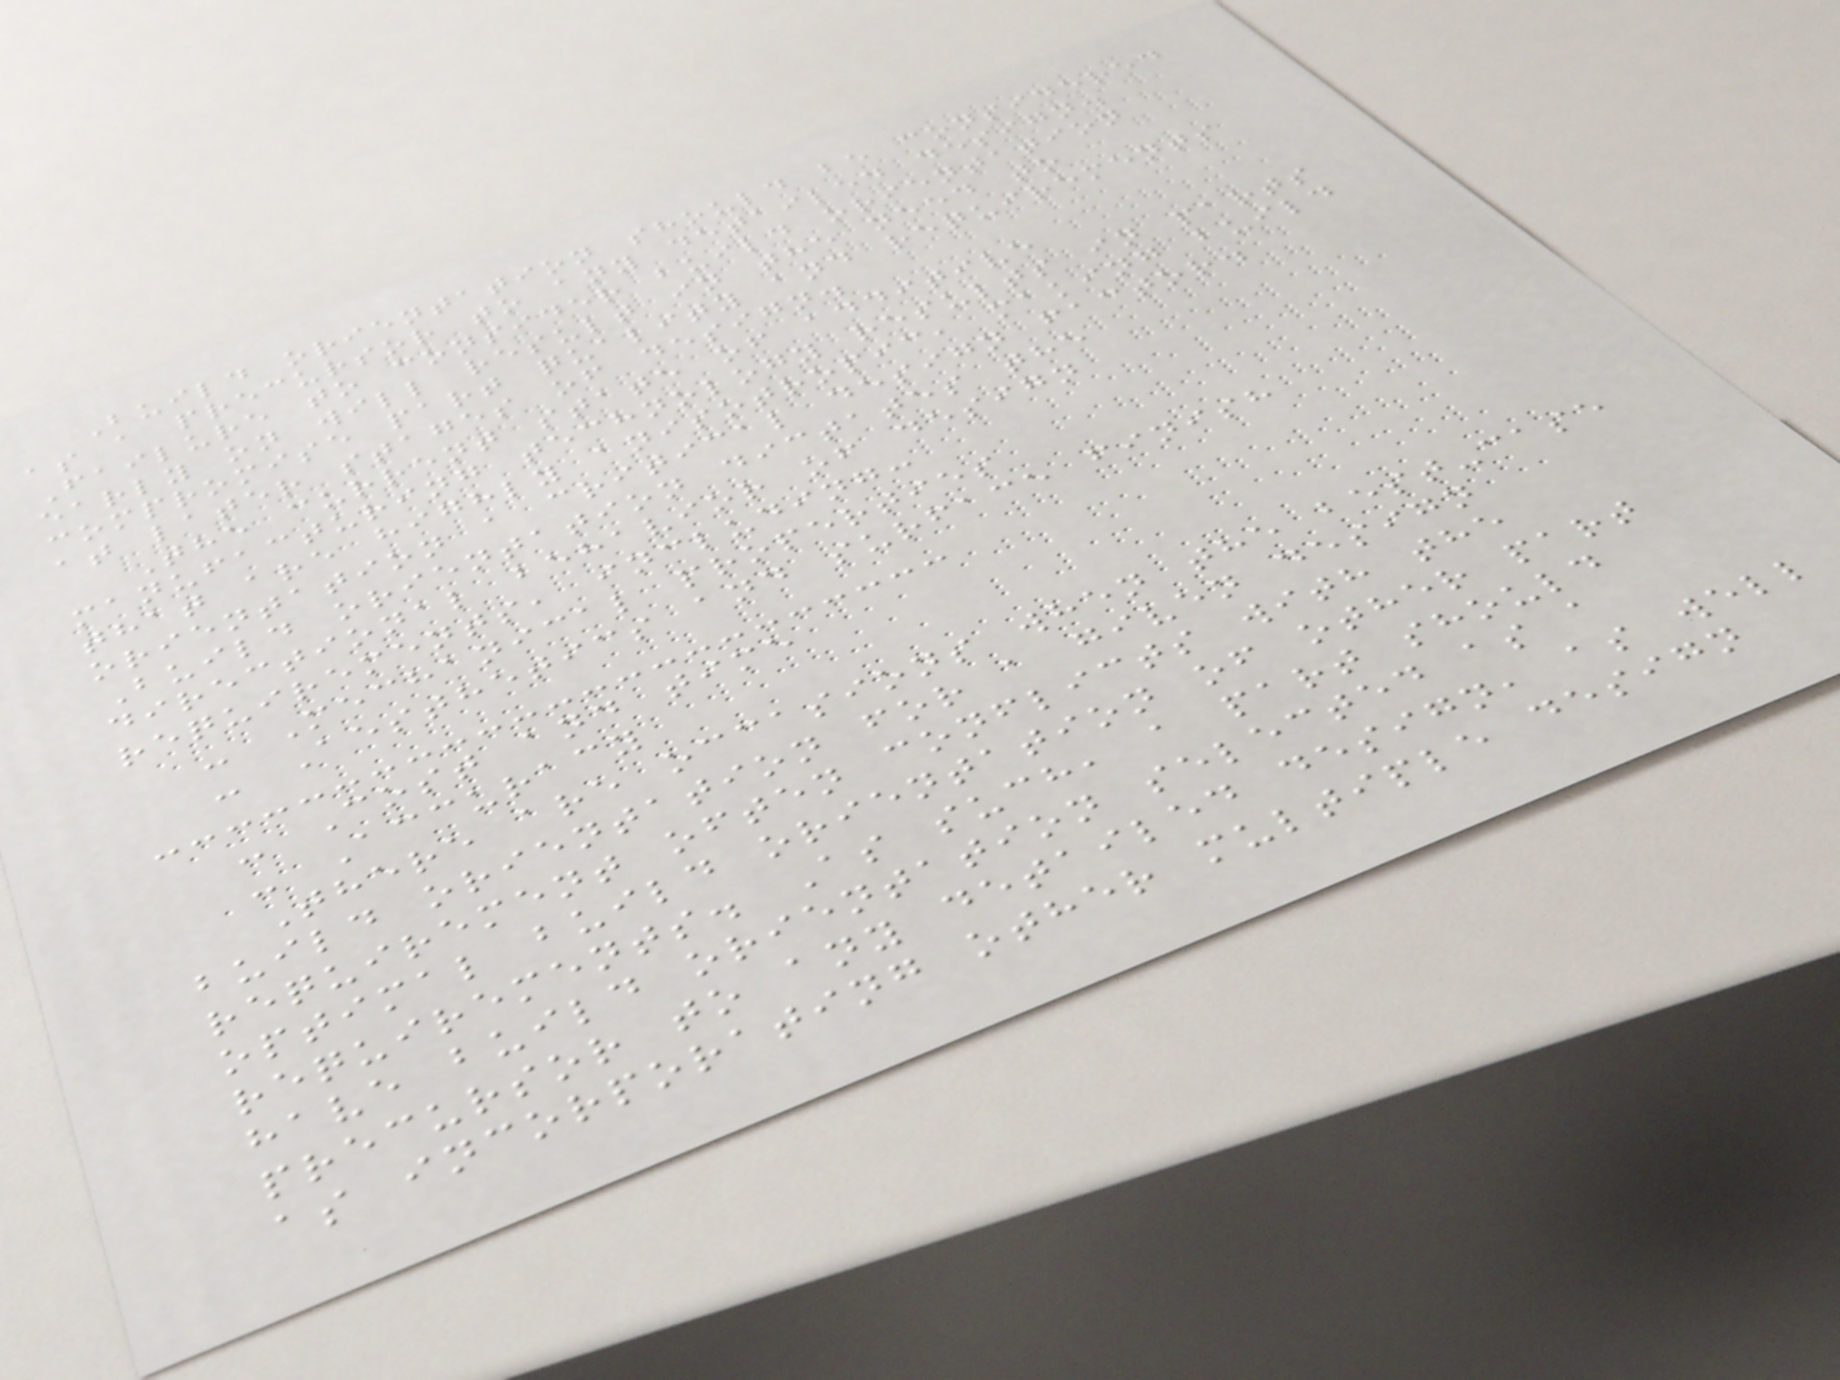Build orientation should be considered
as a precursor to any detailed design.
Failure to consider build orientation
early on will result in the need to
compromise part quality and requirements
at later stages of design.
The current state of additive
manufacturing technology results in parts
that are highly anisotropic, making build
orientation a critical design factor.
Build orientation dictates the
directional behavior of design
requirements, including:
- Mechanical properties
- Aesthetics and surface finish
- Cost and time
- Accuracy
There are occasions when the best-case
build orientation for a given design
requirement often conflicts with the
optimal build orientation of other part
requirements. As such, a part should
have build orientation selected as a
precursor to any detailed design, as well
as incorporating other multiple design
